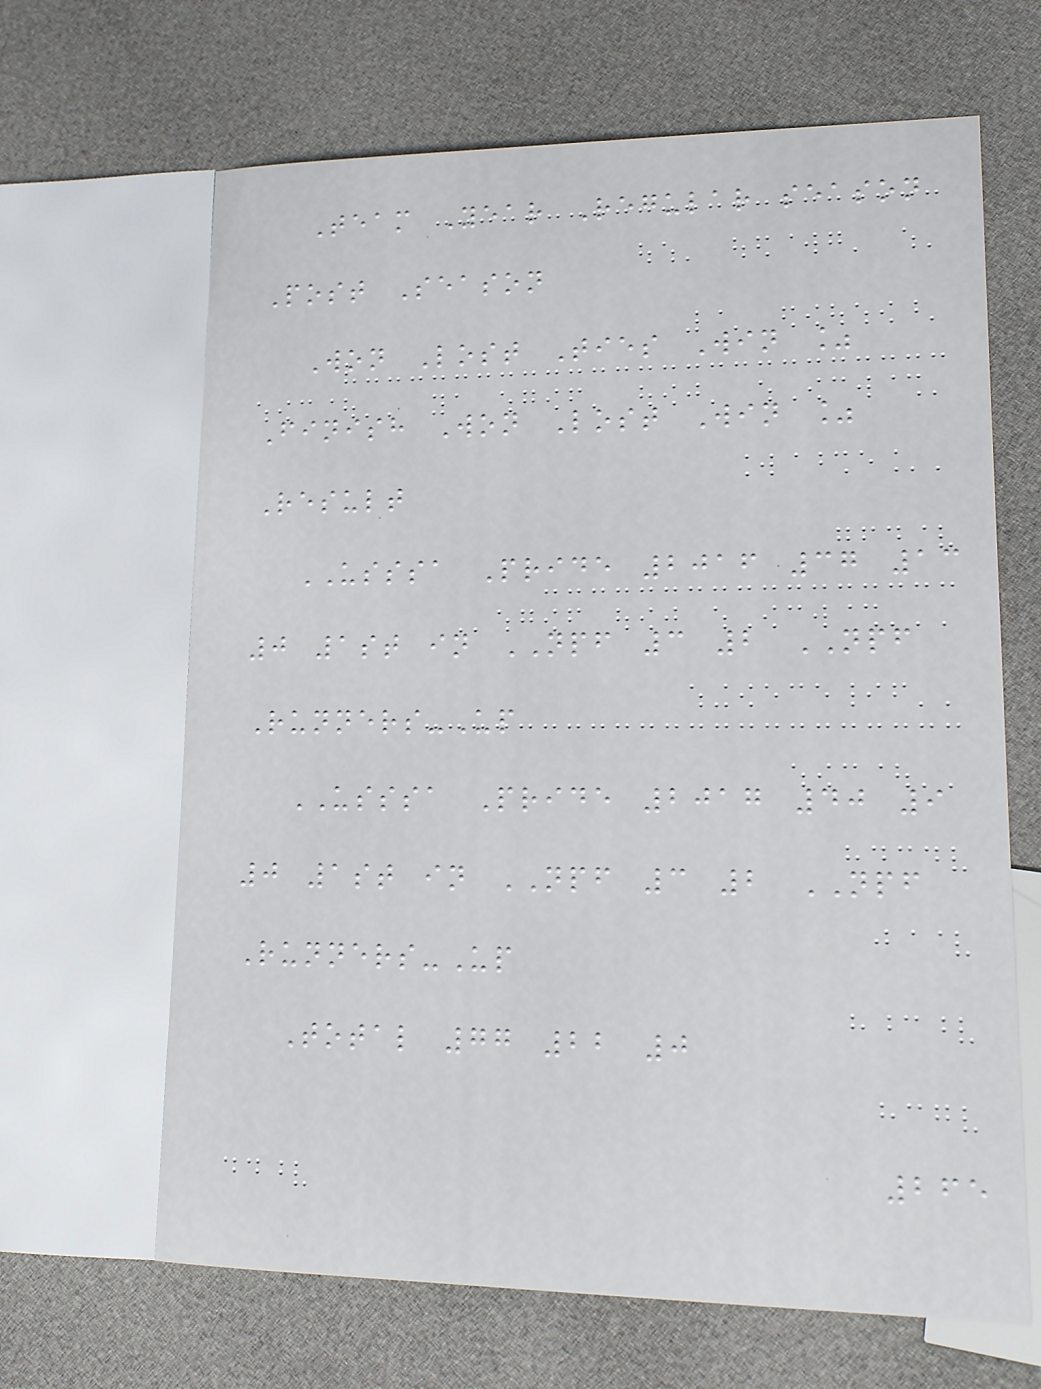Team Year Regular season
Post Season
Won Lost Ties Win %
Finish Won Lost Win %
Result
USSSA Pride 2016 37 13
0 1st in NPF 3 2 NPF
Runners-Up
USSSA Pride 2017 40 9
0 1st in NPF 3 2 NPF
Runners-Up
Total 77 22 0
265
